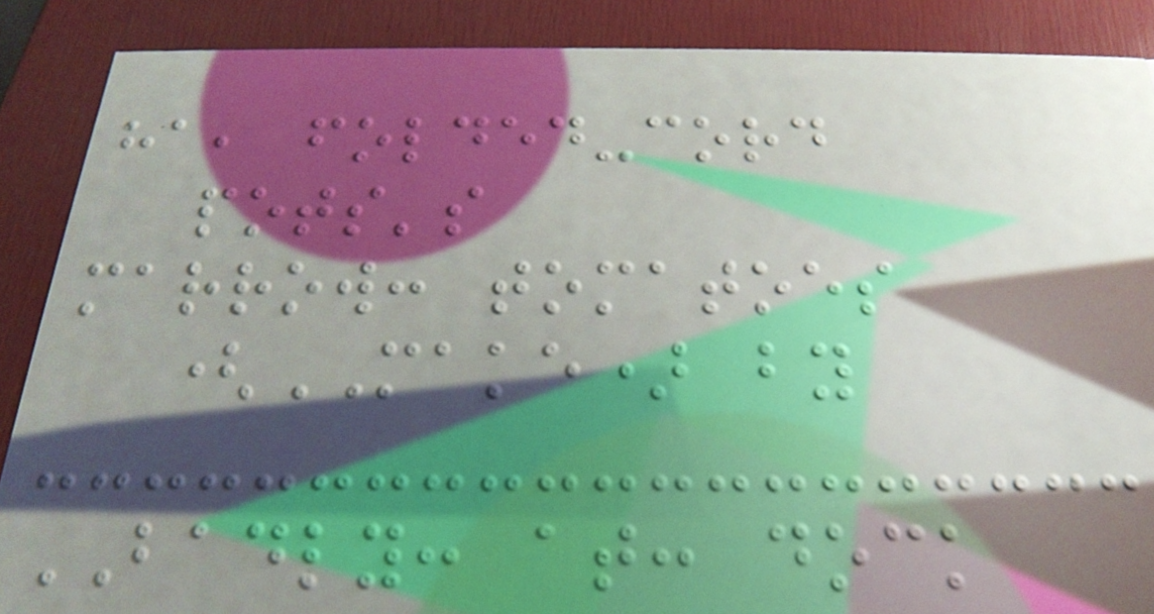ha, folded-cord
pots's
marrow: tomatoes
(MAKE) by
BADLY: at: dock
